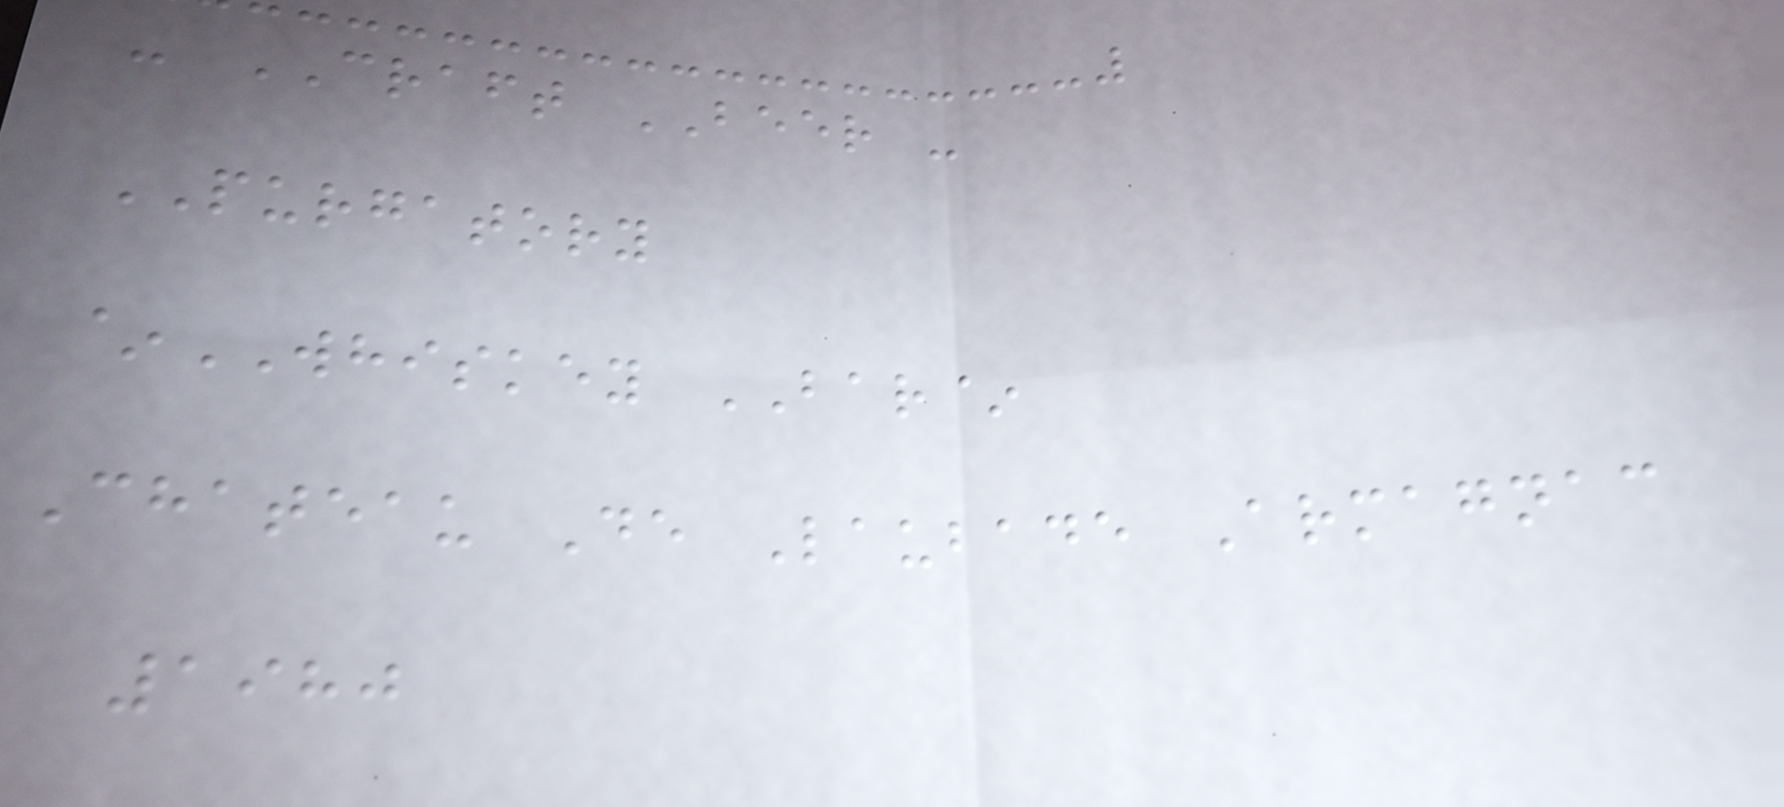- CRAFT BEER -
PURGATORY
~WHISKEY BAR~
Chateau De Laubade Armagnac
1980
